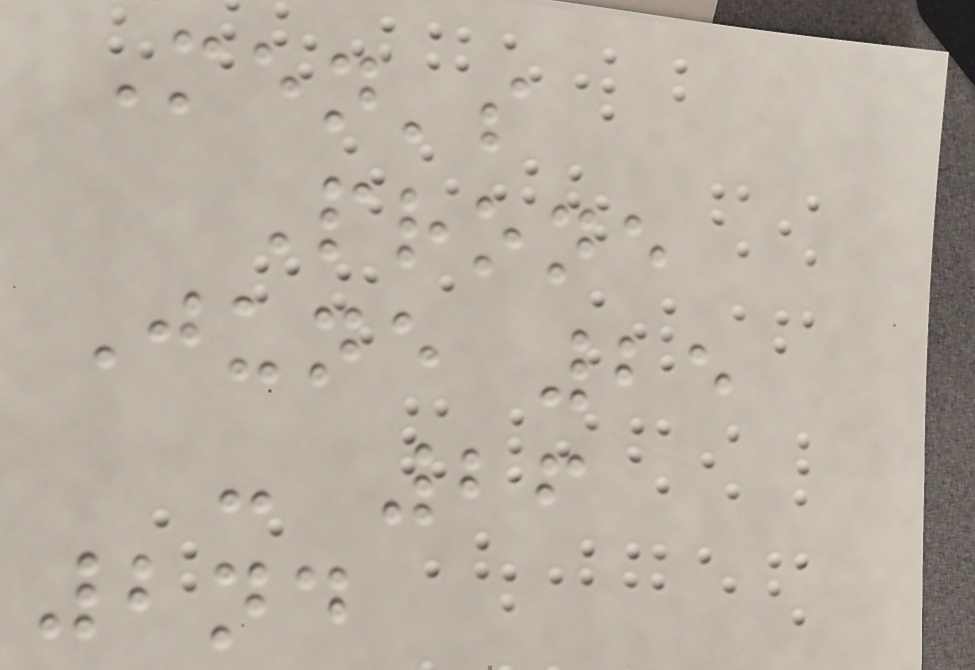Men's
Prone
June 25
- 26
2nd
